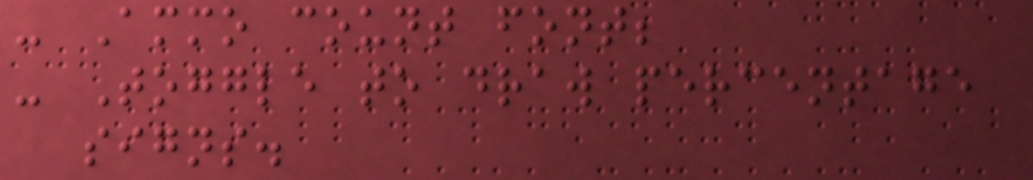- Ammo count font;
- Toggle to draw percentage
signs.
